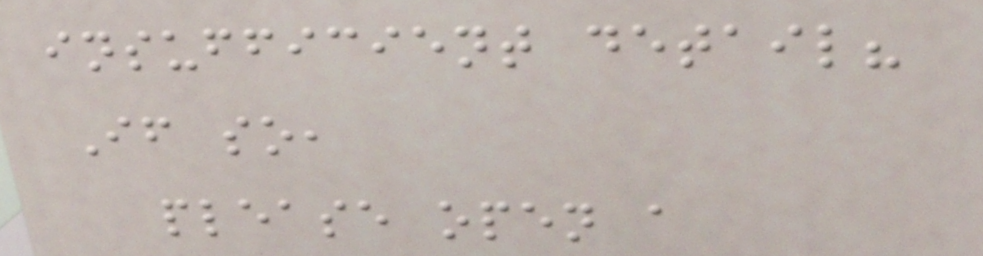insufficient detail?
If so,
please open a
